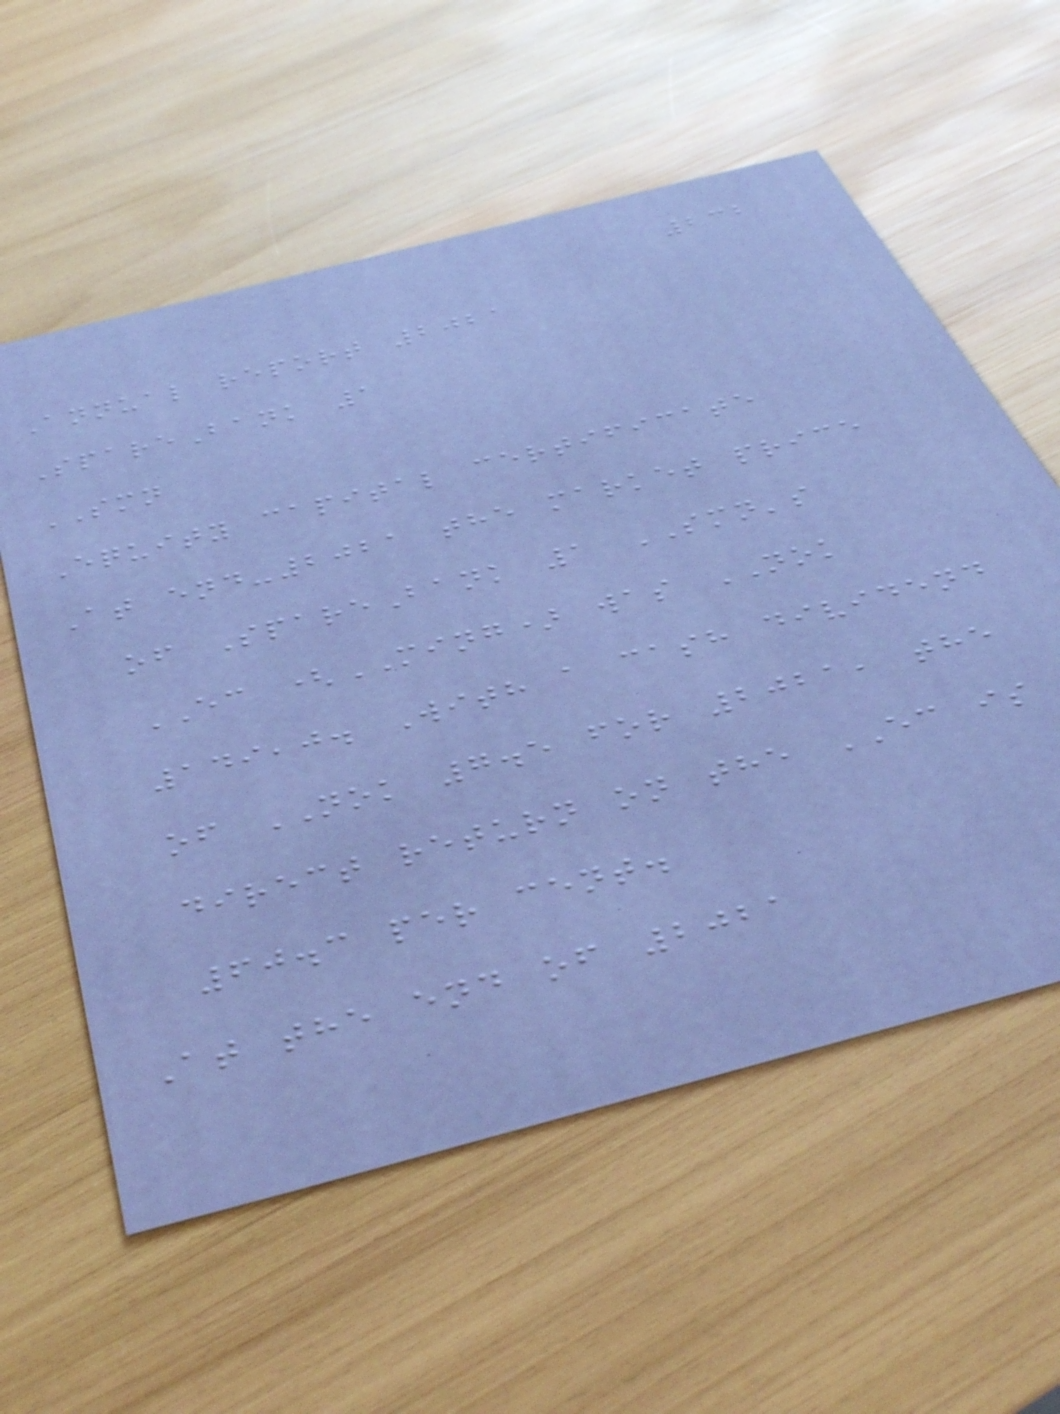232
Annual report 2021
SpareBank 1
SMN
Equity capital certificate
At end-2021 the market price
of SpareBank 1 SMN's
EC (MING) was NOK
149,0. With a cash dividend
of NOK 7.5 for 2021, the
direct return on the EC is
60.3 per cent.
At the end of 2021
